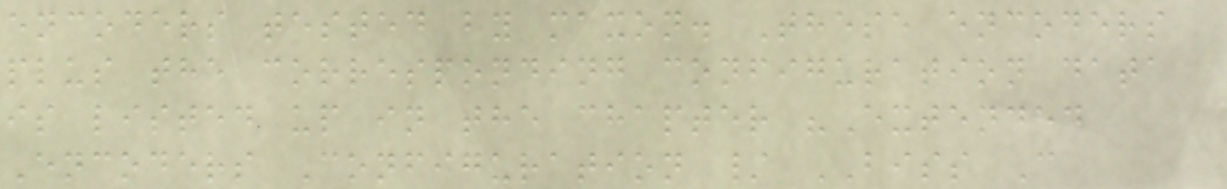encoders tested by maxon. These encoders
plus the corresponding configuration data
is listed up in the chapter "Extended
Encoders Configuration / BISS C
